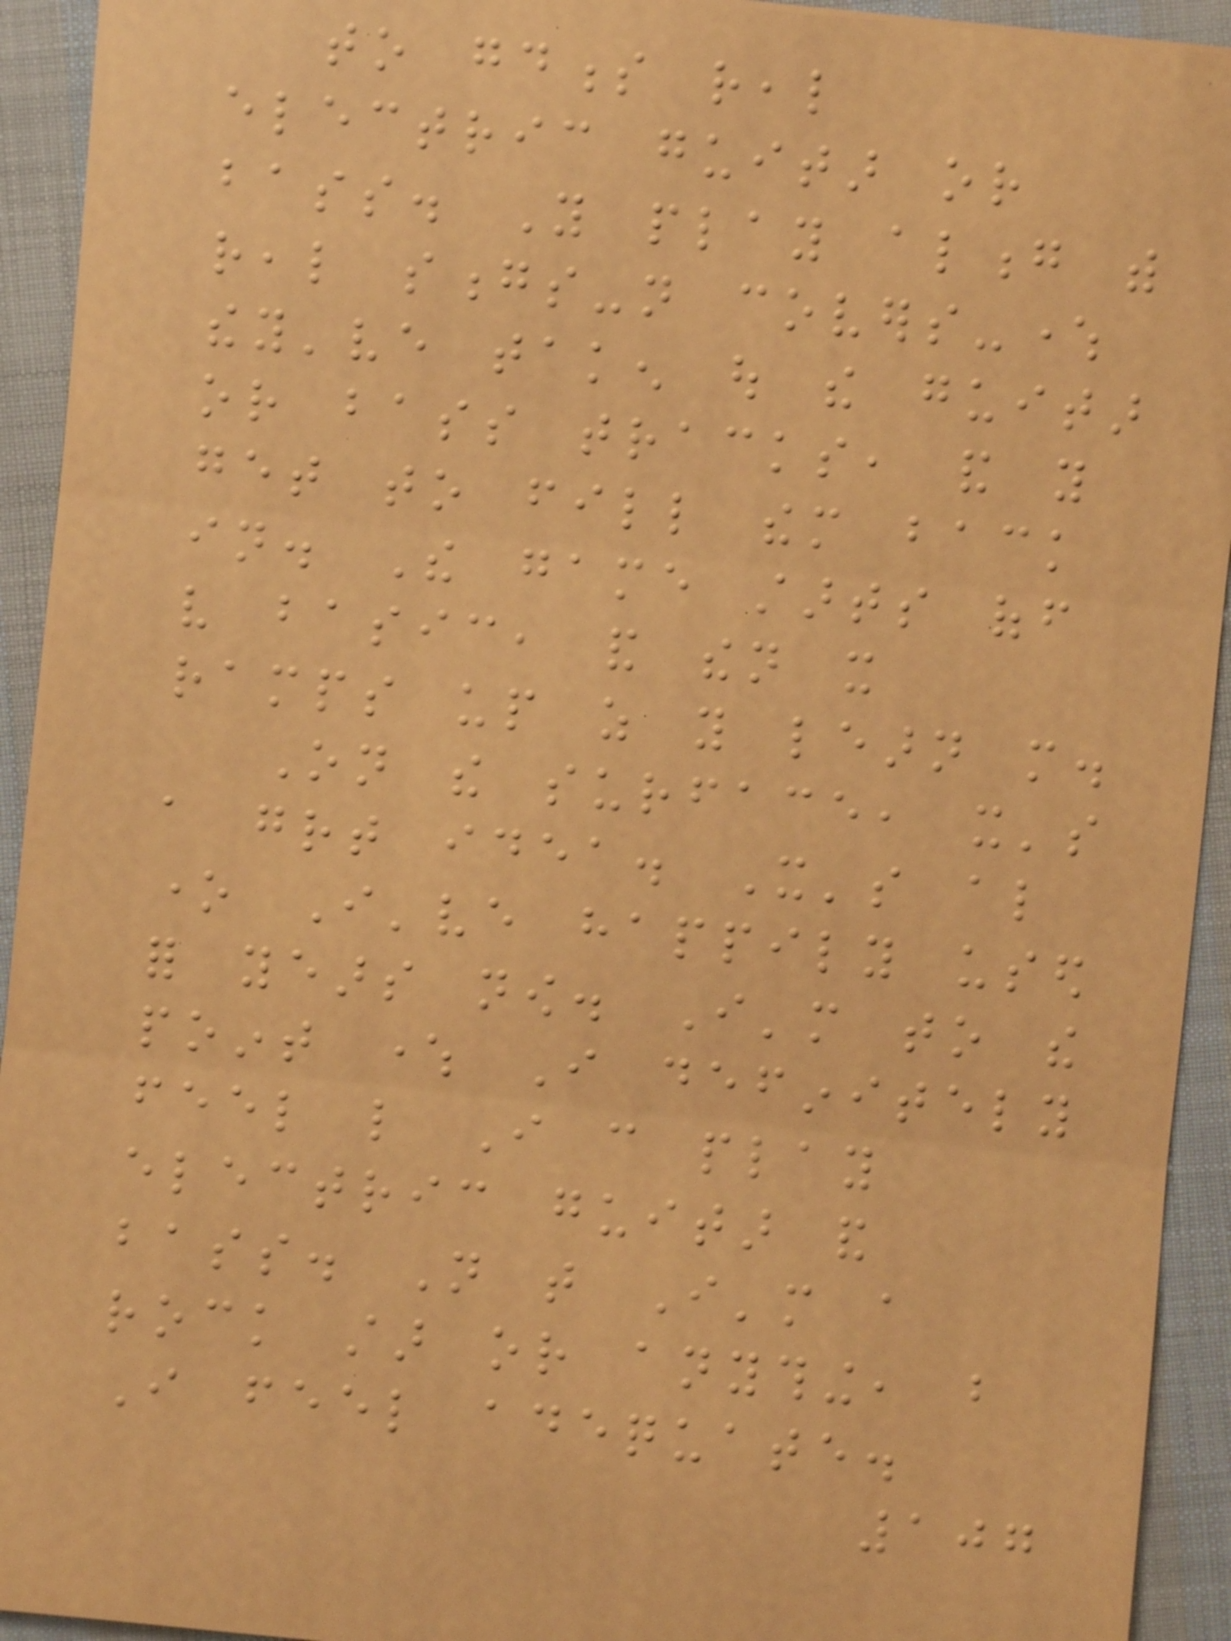to goodness real
electric guitar or
bass. You play along with
real songs-not covers-where
they've taken out the guitar
or bass tracks, and you
get to fill them back
in. The game starts off
very basic, and then it
ramps up as you learn more.
On the surface, it's
a great idea. It's also
one I've happily used
for years now. I'm to the
point where I definitely
feel like I can play
electric guitar and
bass. Not that I'm a
rock star or anything, but
I feel adequate.
107
